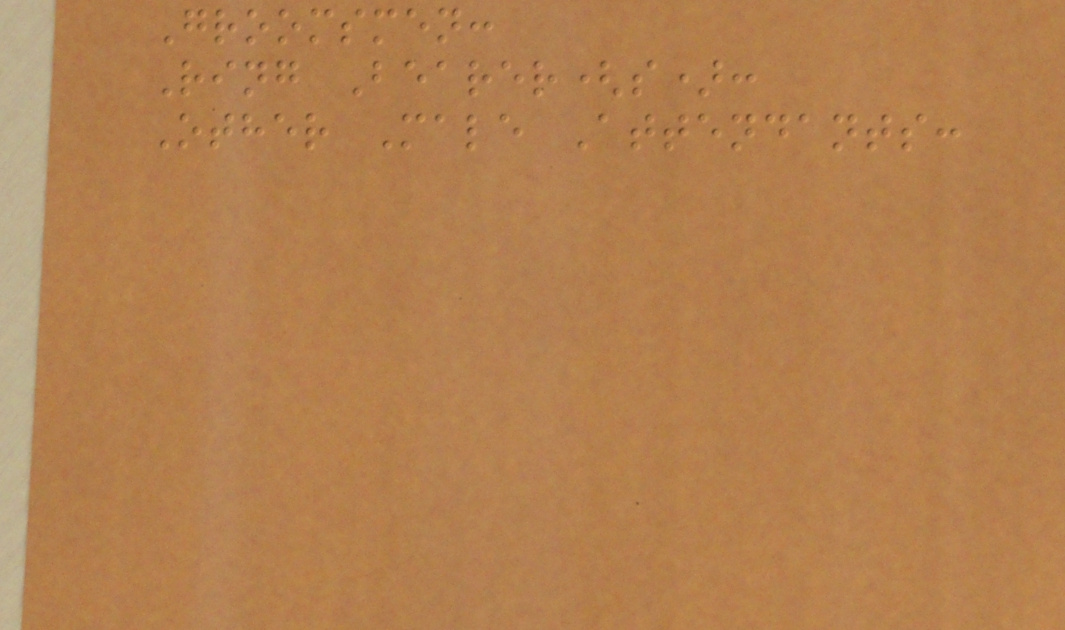Groomsmen:
Ring Bearer(s):
Other Male Attendants:
